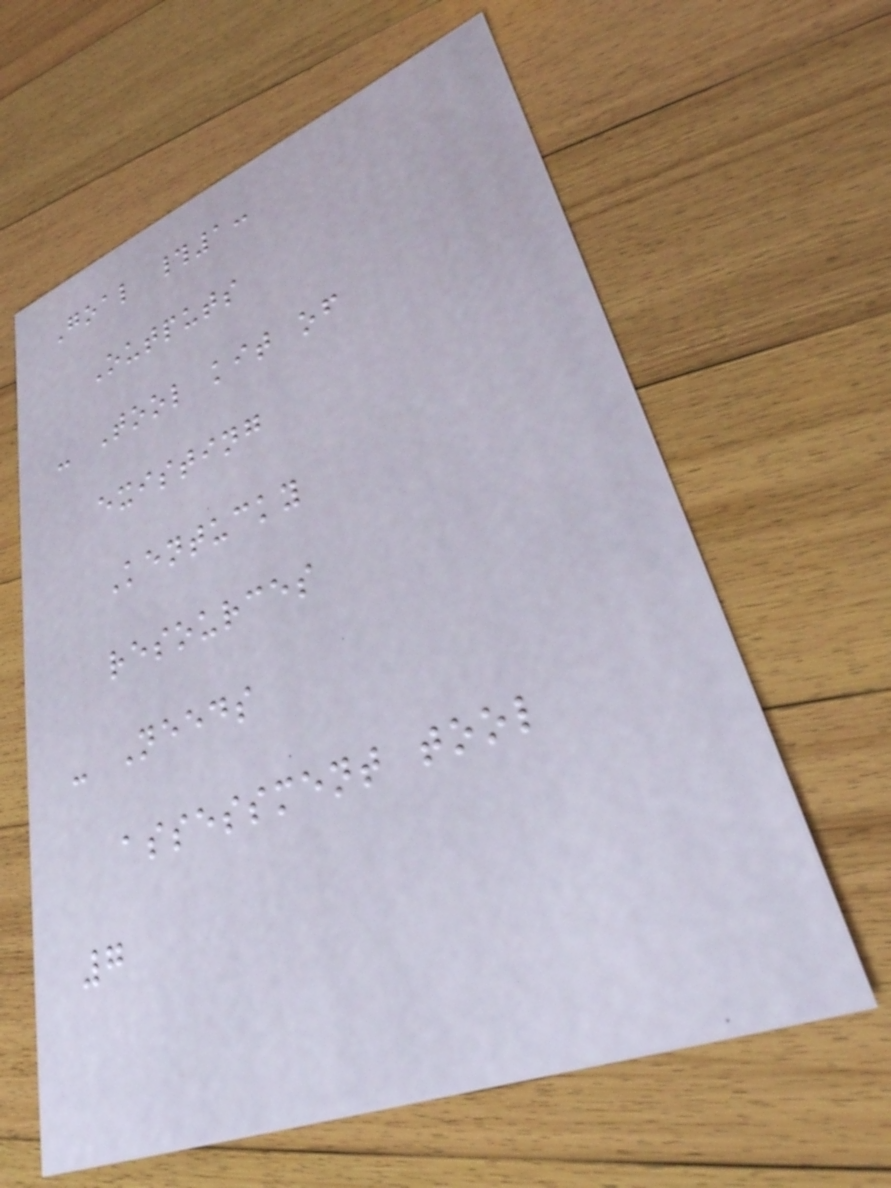Goal #1:
Outputs
- Tool kit of
existing
Kentucky
resources
- Needs
assessment tool
7
